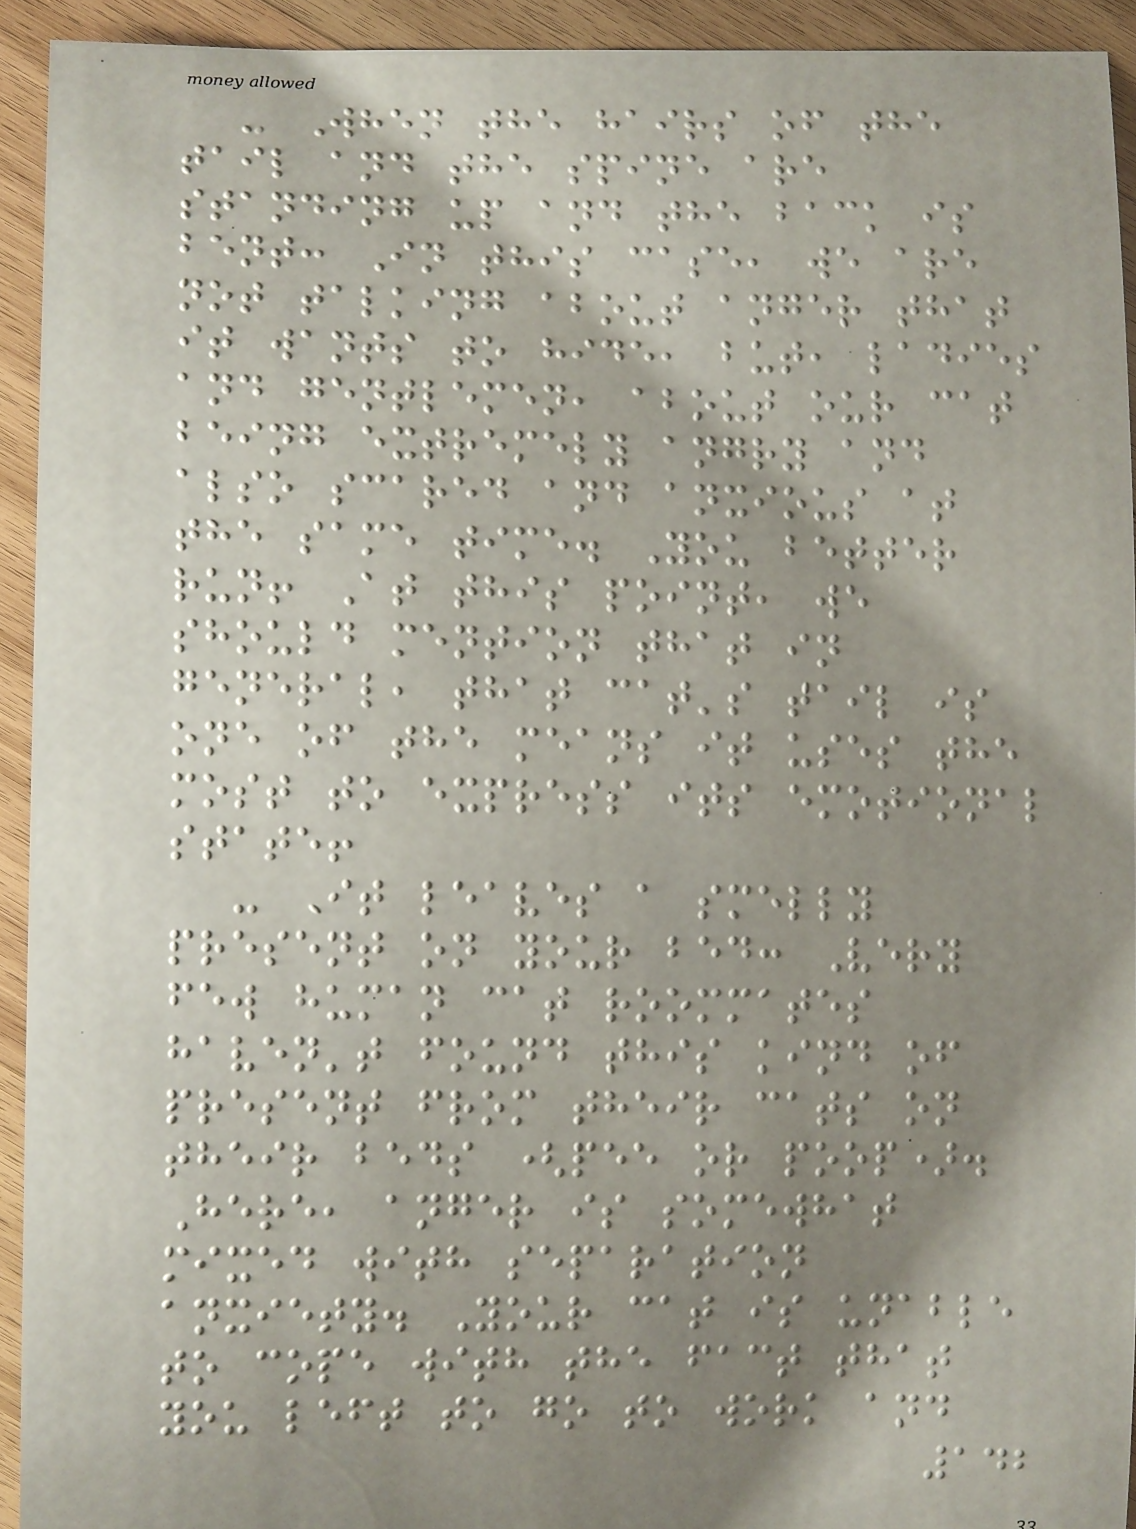- When the hairs of the
tail and the spine are
standing up and the back is
bent: In this case, we are
not talking about anger that
it wants to hide, but, ladies
and gentlemen, about our cat
being extremely angry and
also scared and anxious at
the same time. You better
run! At this point, we
should mention that in
general, that cat's tail is
one of the means it uses the
most to express its emotional
state!
- It leaves a smelly
present on your bed: Very
few human cat roommates
haven't found this kind of
present from their cats on
their beds (pee or poop).
Here, anger is somewhat
mixed with separation
anxiety. Your cat is unable
to cope with the fact that
you left to go to work and
142
